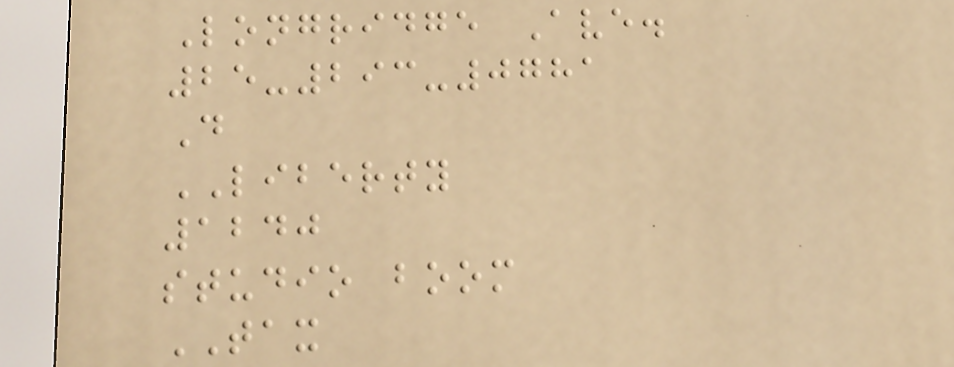Longridge Ave.
25-293-0781
D
LIBERTY
1240
studio boom
TAX
